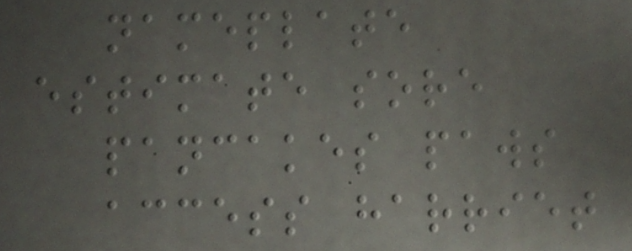nameplate
estimate sore
pancakes paws
access harriet
